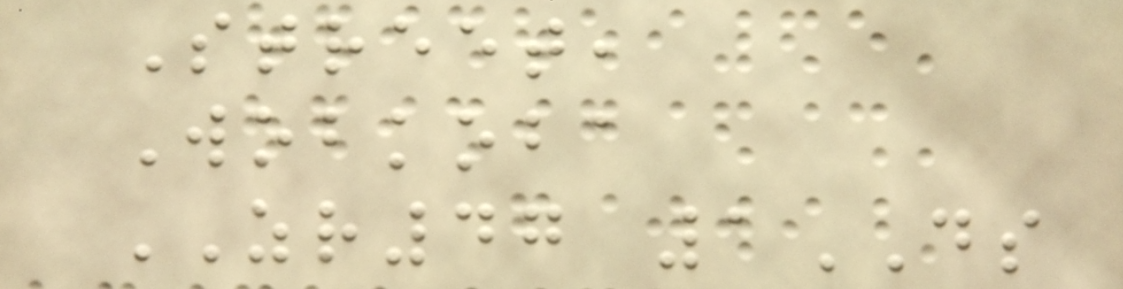Street,
Wobkoba
ZR47 1DS
